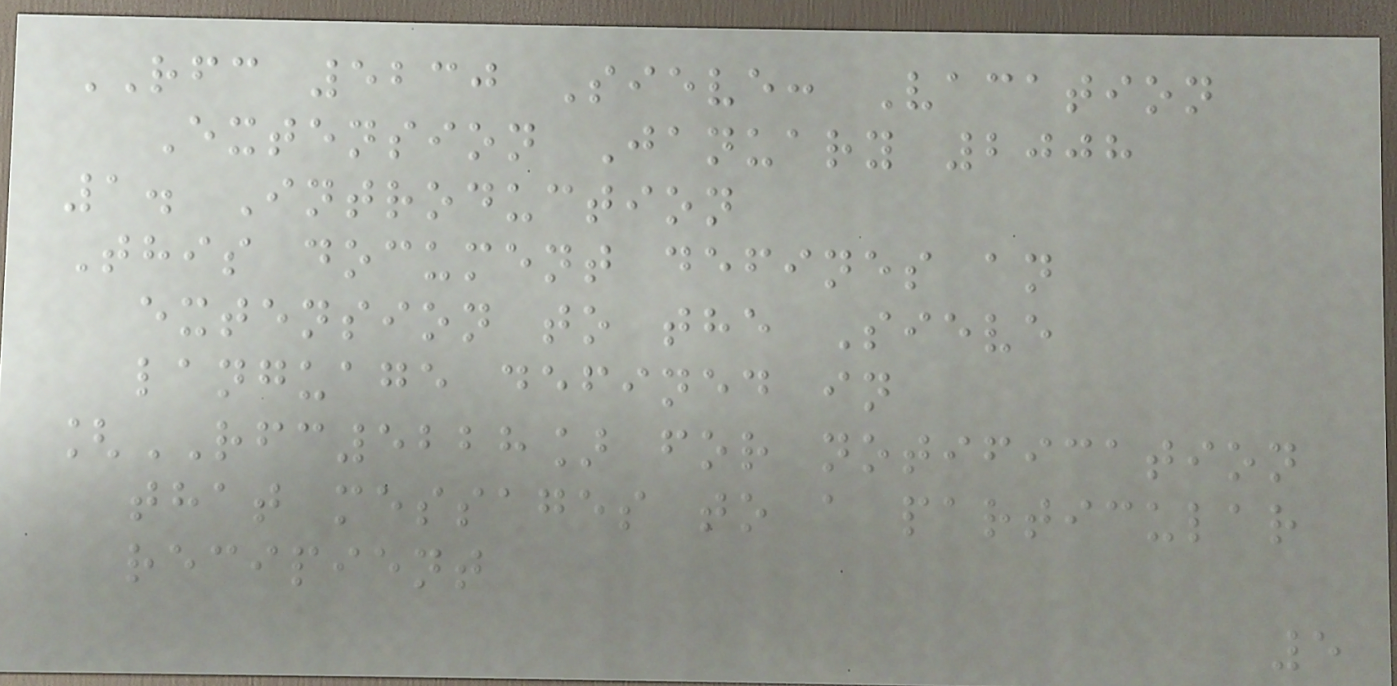RFC 5230 Sieve: Vacation
Extension January 2008
1. Introduction
This document defines an
extension to the Sieve
language defined in
[RFC5228] for notification
that messages to a particular
recipient
5
